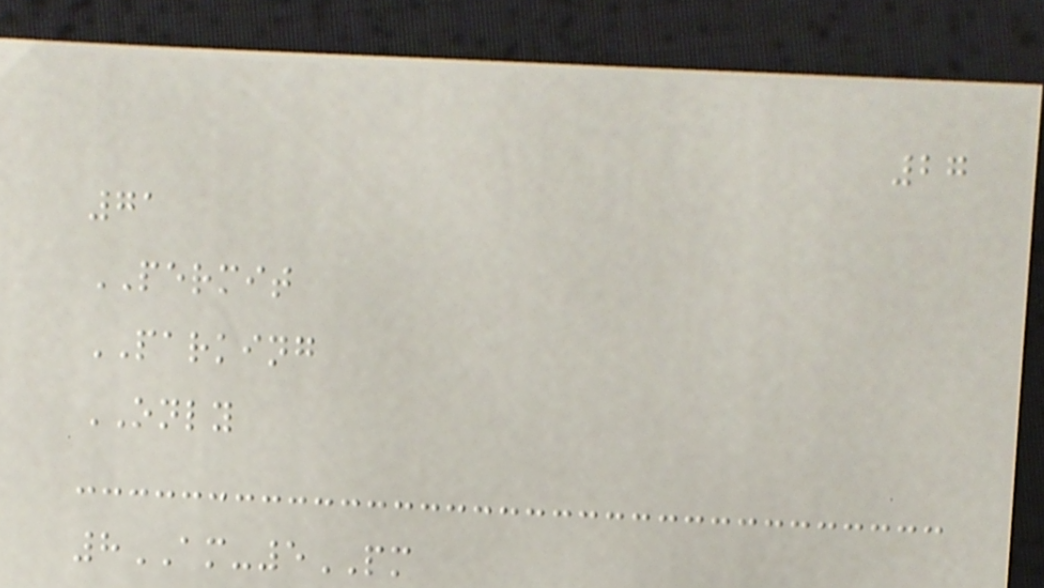27
71
PERMIT
PARKING
ONLY
8AM-5PM
